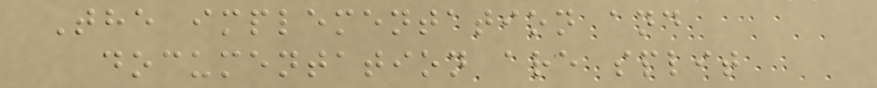The implementation and
documentation are split
